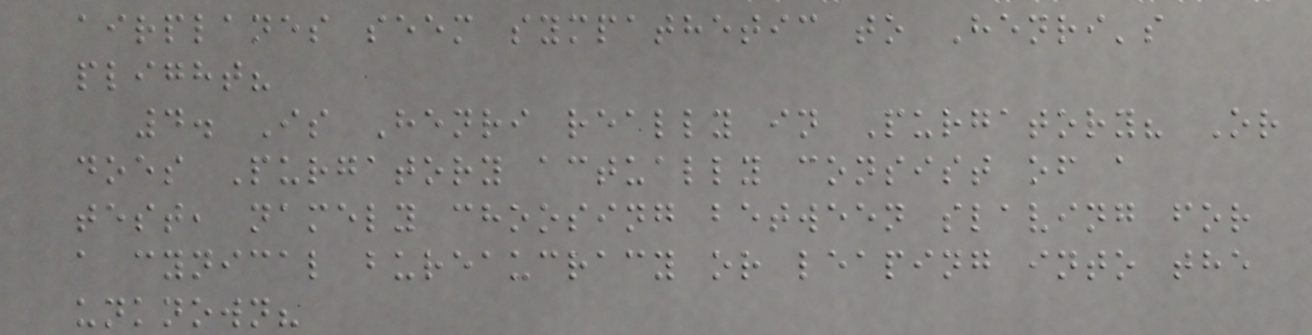airplanes seem sympathetic to Henri's
plight?
4. Is Henri really in Purgatory? Or
does Purgatory actually consist of a
test, namely choosing between slaving for
a cynical bureaucracy or leaping into the
unknown?
